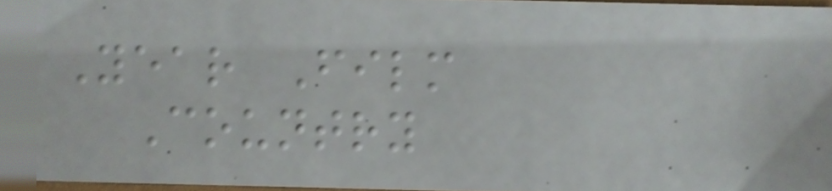Year Film
Country
